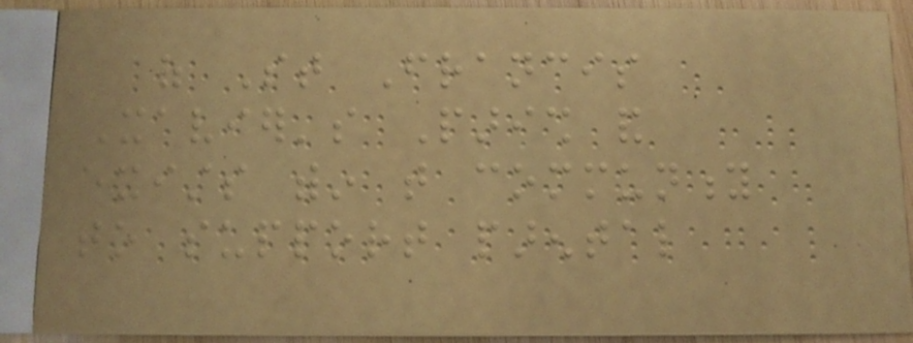of St Francis
Xavier's Parish and
exists within that community
to support parental
